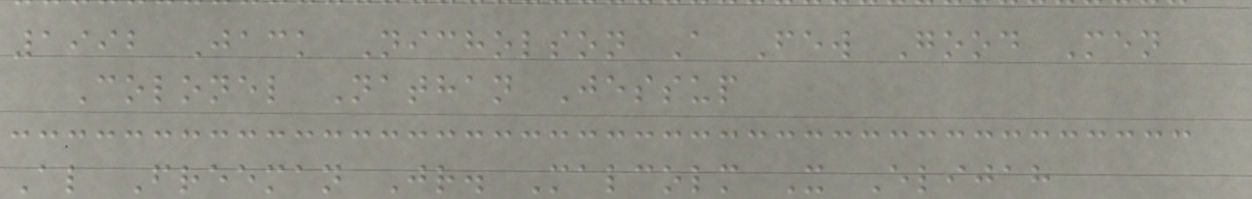1992 Jack Nicholson A Few Good Men
Colonel Nathan Jessup
Al Freeman Jr. Malcolm X Elijah
